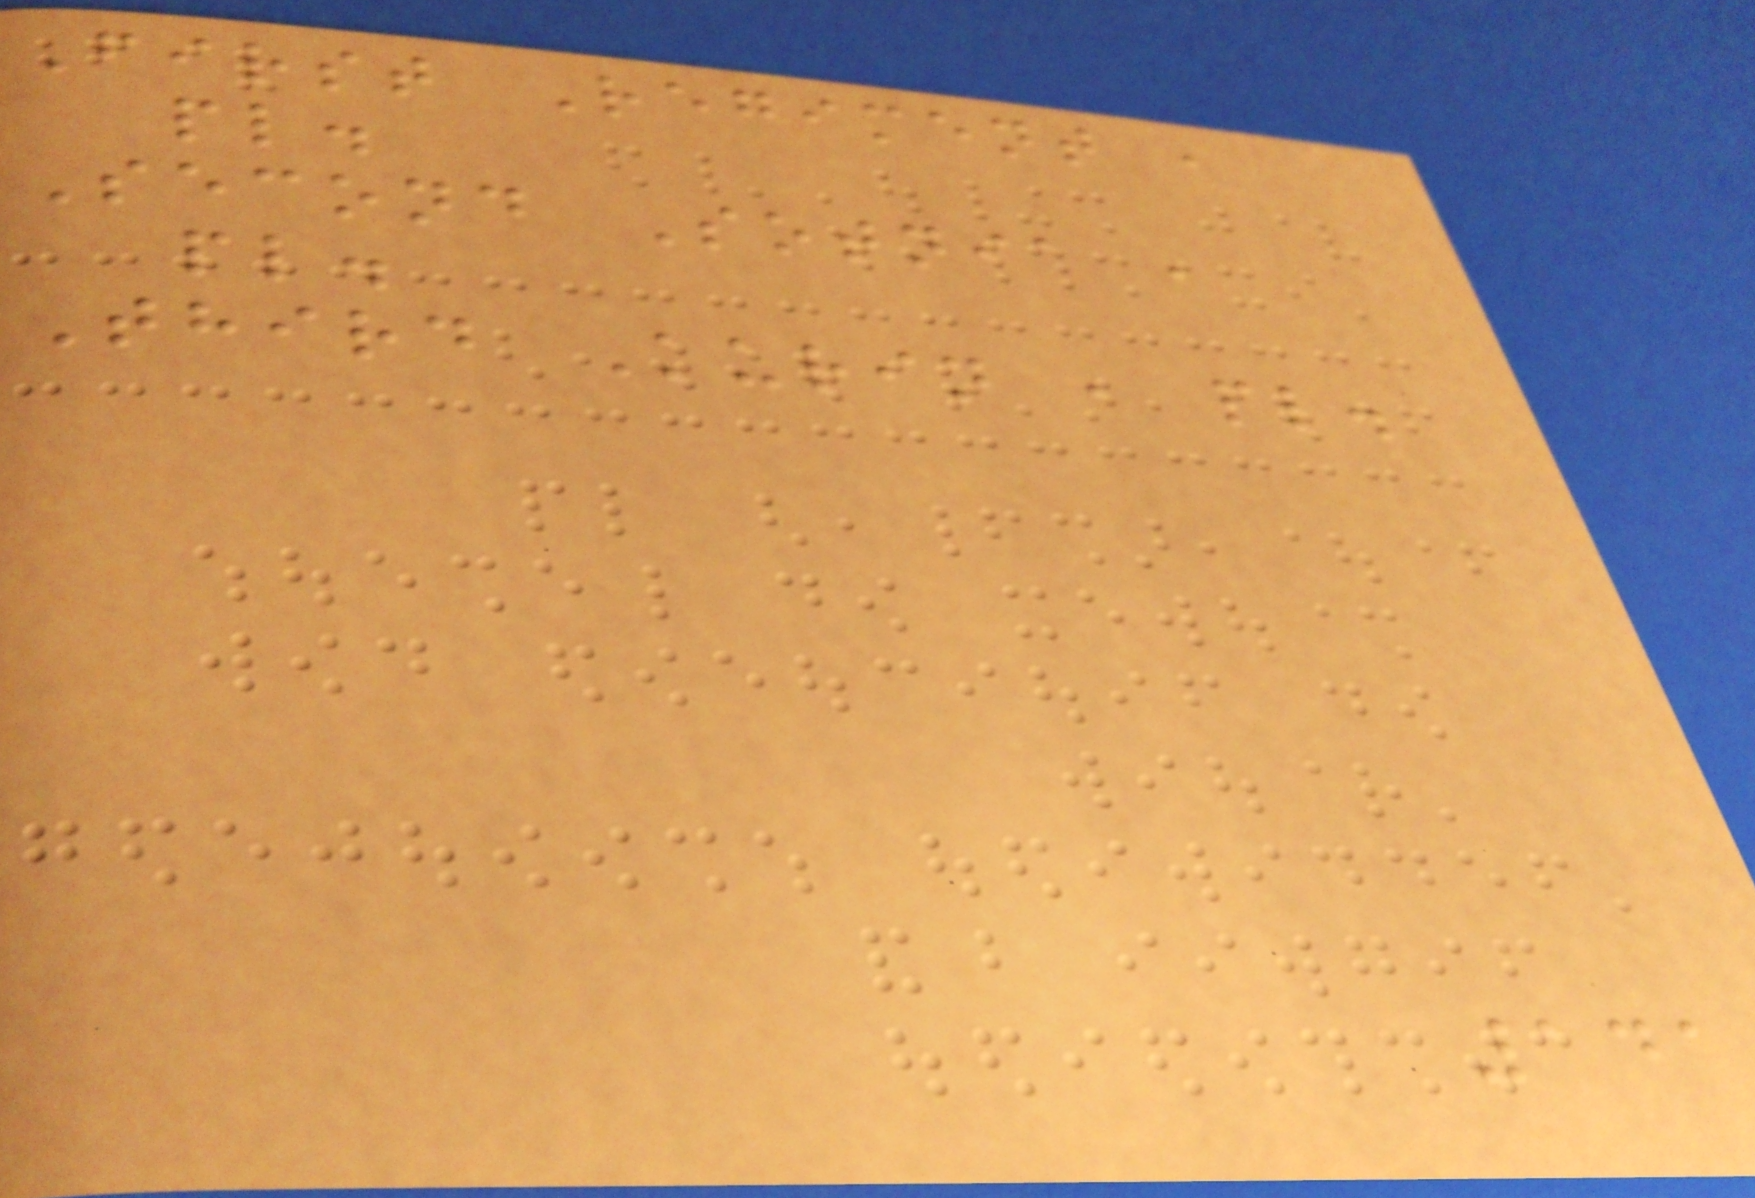First Regiment ,
pl.
Second Sotnia ,
pl.
Third Kurin , pl.
141
